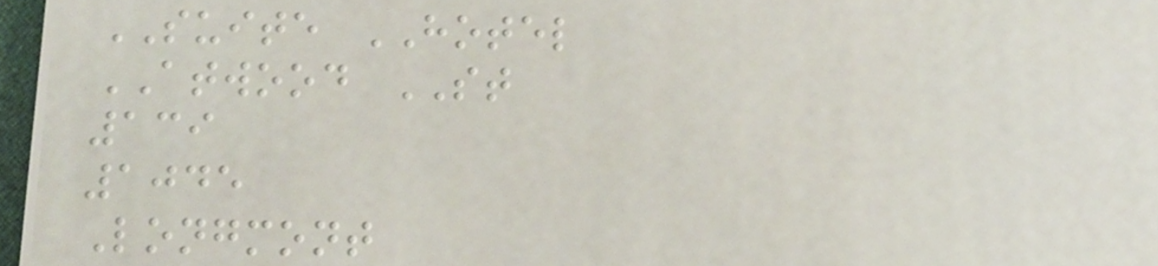SUITE HOTEL
ATWOOD ST
139
1045
Longmont
